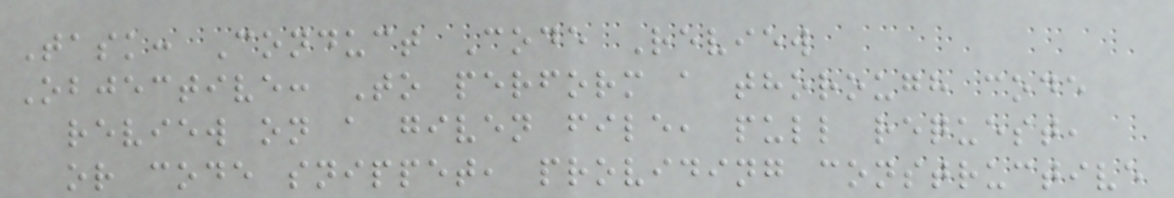Task: Conduct Code Review
Objective: To perform a thorough code
review on a given file, pull request,
or code snippet, providing constructive
